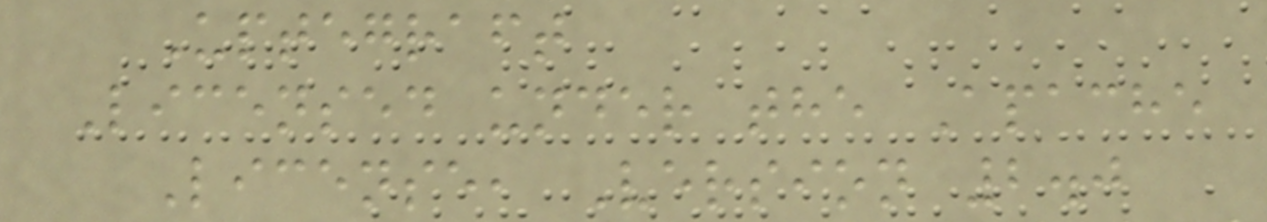Uptegraft
Licensed under the Apache
License, Version 2.0
